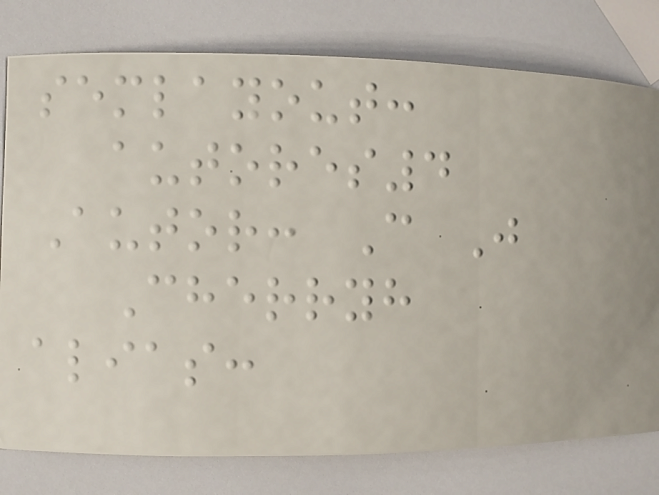semlayout:
autores4
Autor: C J
Cherryh
alias:
